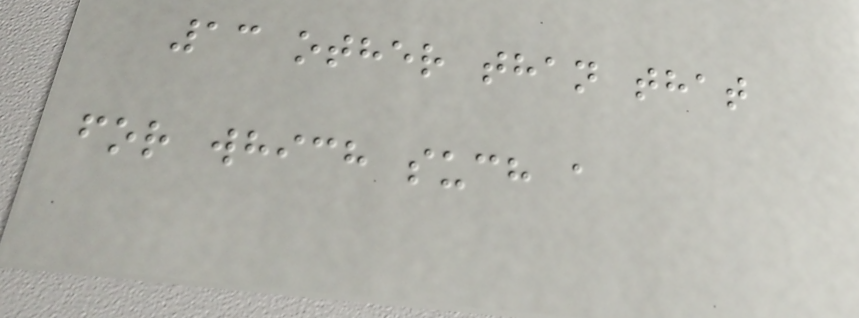13 other than that
for which such a
